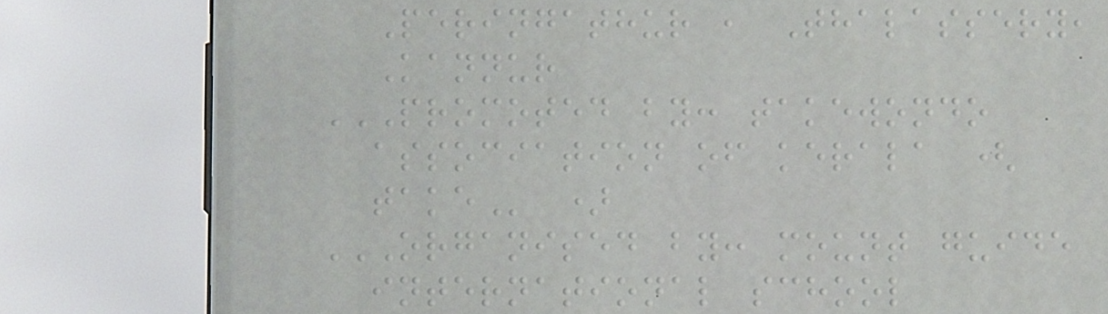Peringathur , Thalassery,
Kannur
PROMOTED BY: TAKEWONDO
ASSOCIATION OF KERALA (
TAKE )
ORGANISED BY: MOUNT GUIDE
INTERNATIONAL SCHOOL
